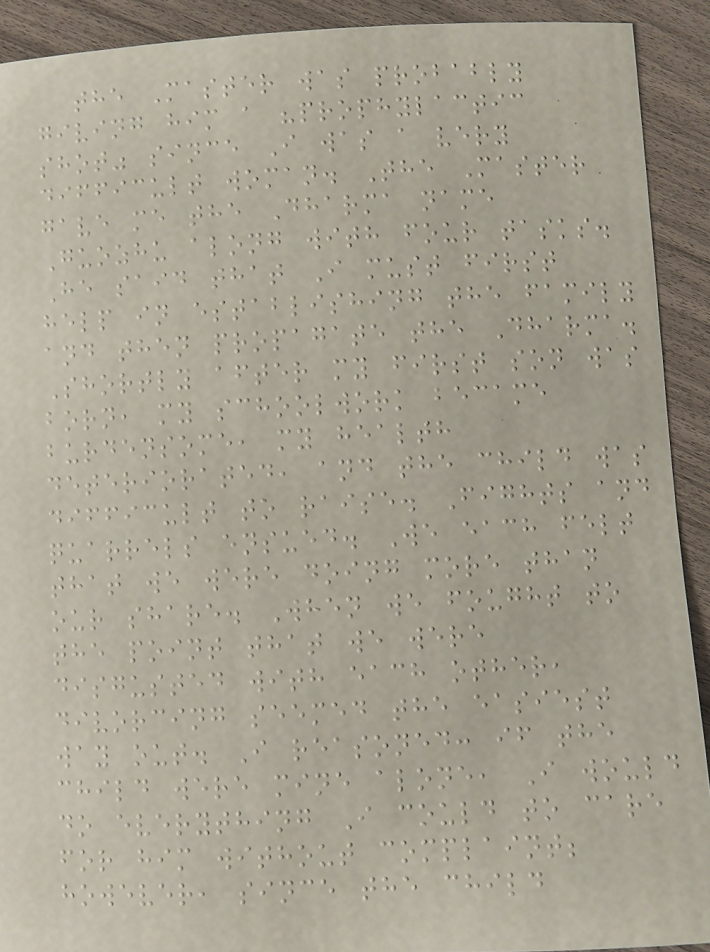the Master was probably
giving him a "prophylactic
shot" since I was a very
difficult woman. The Master
gave me the Dharma name
Guozhu along with four tasks.
He said that I must first
help in establishing the family
and then propagate the Dharma.
Shortly after my first son was
born, my schoolwork became
burdensome, my health
deteriorated, and the child was
difficult to raise. Fights and
quarrels ensued. We each felt
that we were doing more than
our share. When we fought to
the point that we were
disgusted with each other,
divorcing seemed the easiest
way out. I reasoned: if the
child were mine alone, I would
do everything I could to care
for him without complaint;
however, since the child
